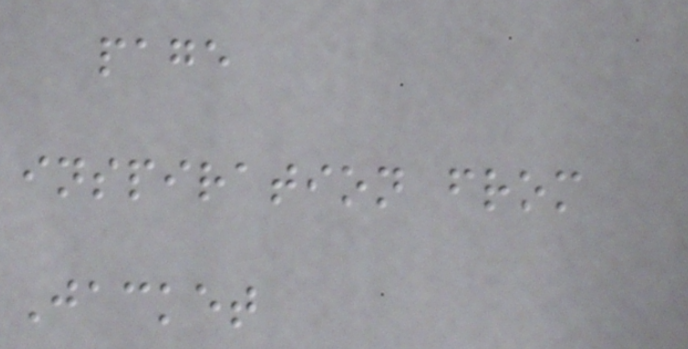page
inspiration from
Jacket
